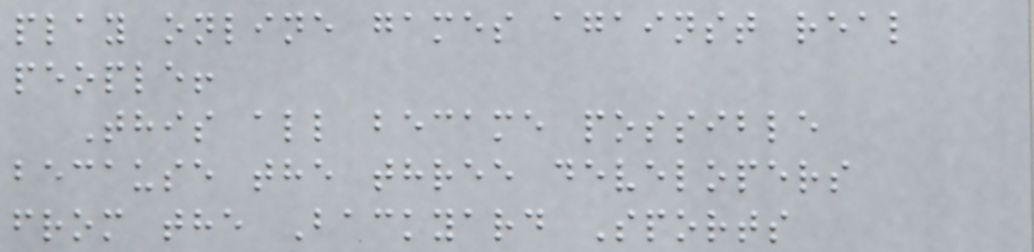play online games against real
people!
This all became possible
because the three developers
from the Backyard Sports
